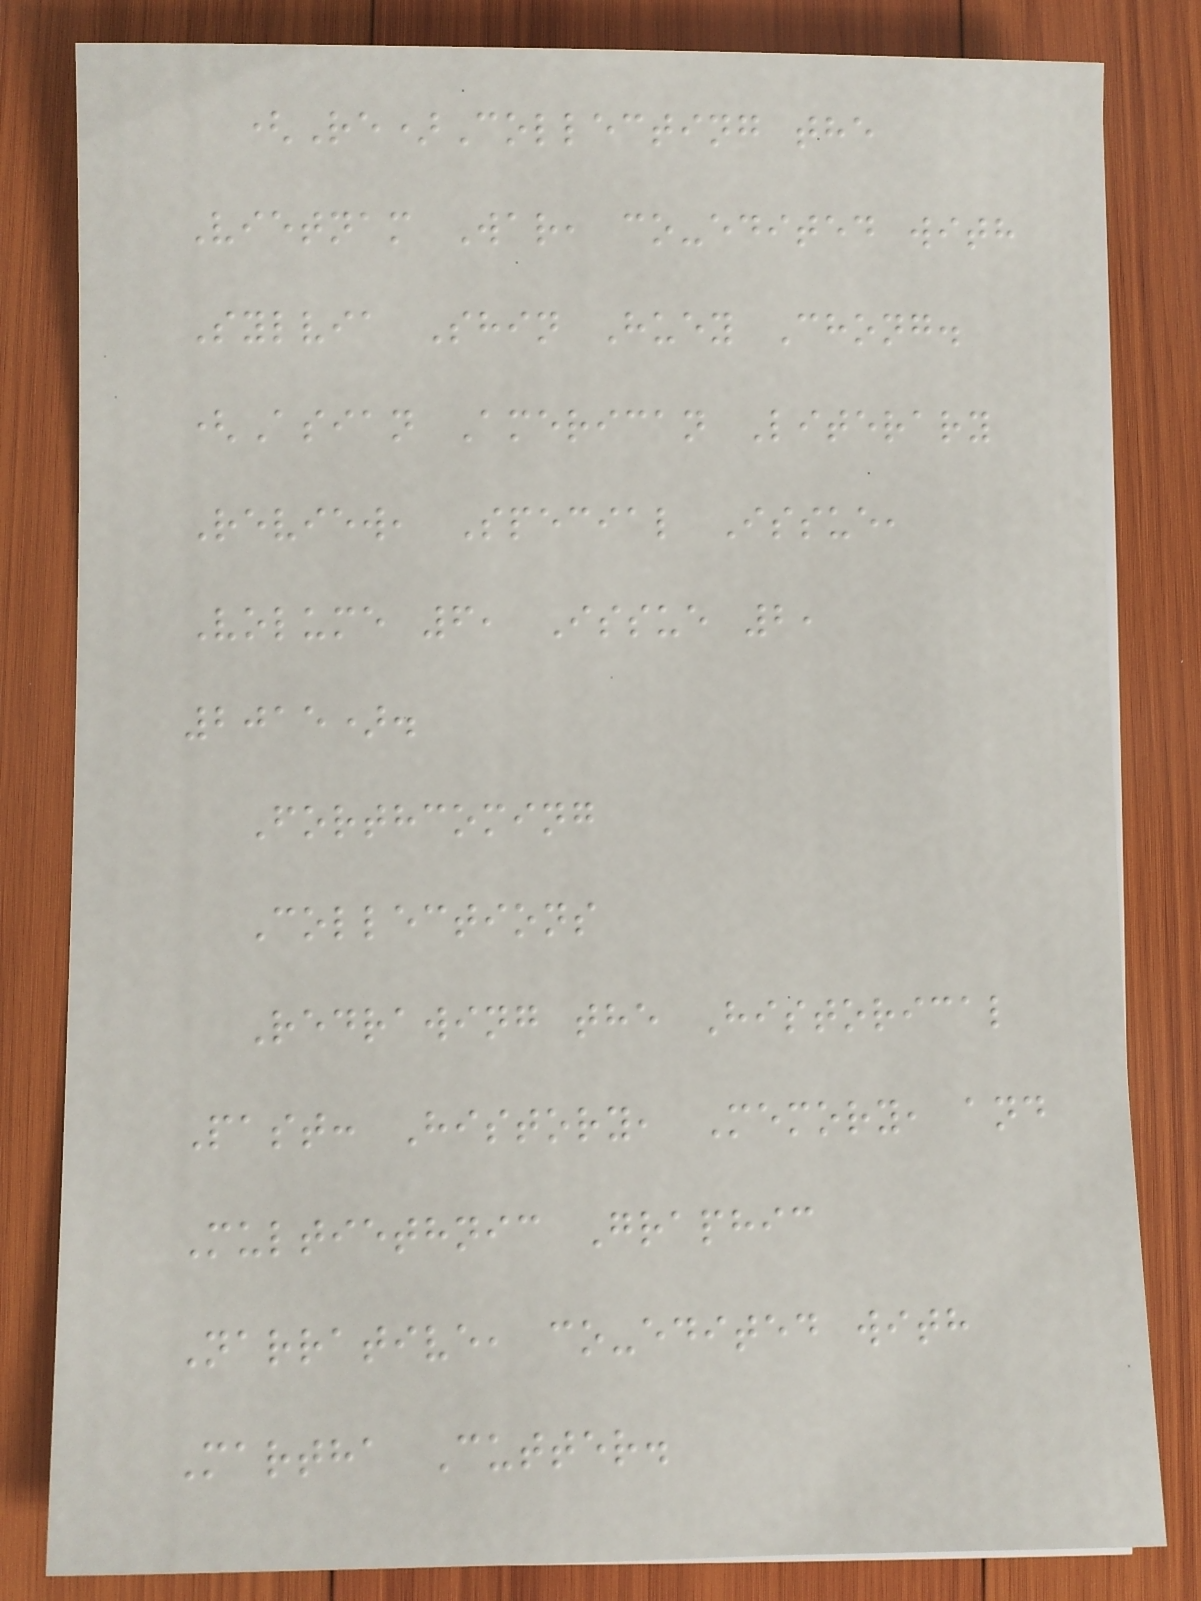(Re)Collecting the
Vietnam War, co-edited with
Sylvia Shin Huey Chong.
(Asian American Literary
Review, Special Issue,
Volume 6, Issue 2,
2015).
Forthcoming
Collections
Redrawing the Historical
Past: History, Memory, and
Multiethnic Graphic
Narrative, co-edited with
Martha Cutter.
